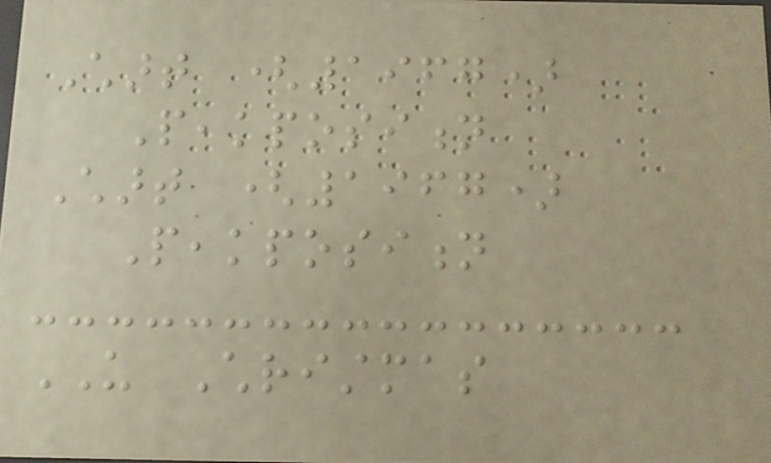Chart (1967)
Peakposition
Chart (1967)
Peakposition
US Christmas
